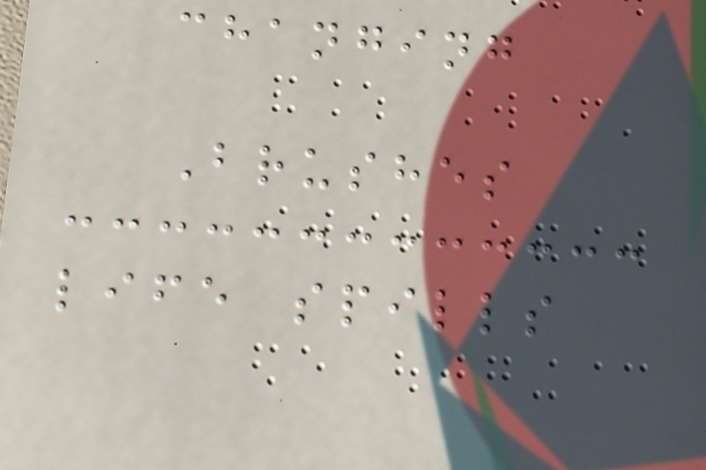changing
Brushes
life spills
